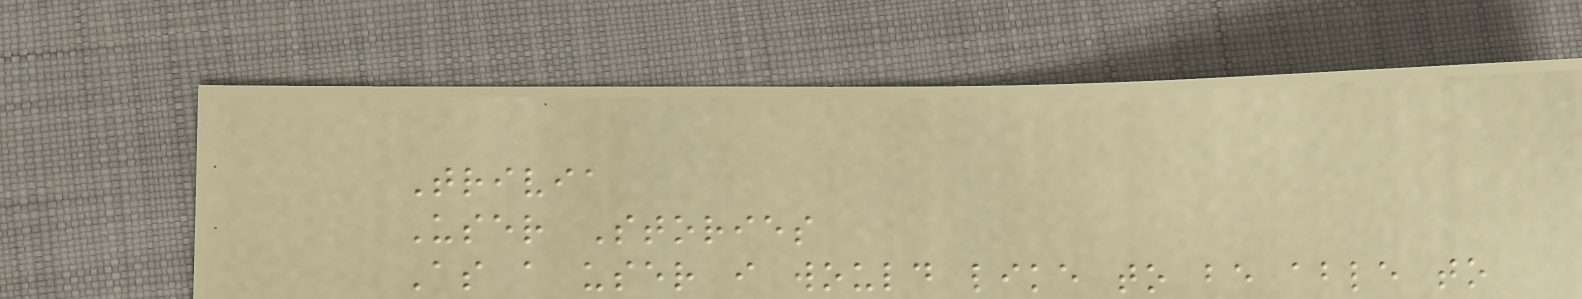Trivia
User Stories
As a user i would like to be able to
